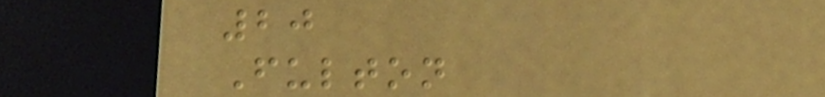20
Fulton
